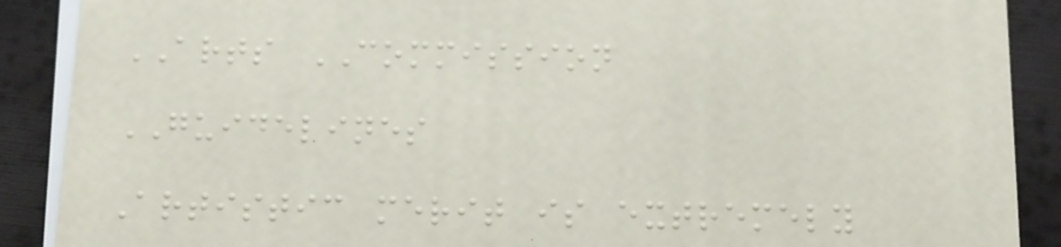ARTS COMMISSION
GUIDELINES
Artistic merit is extremely
